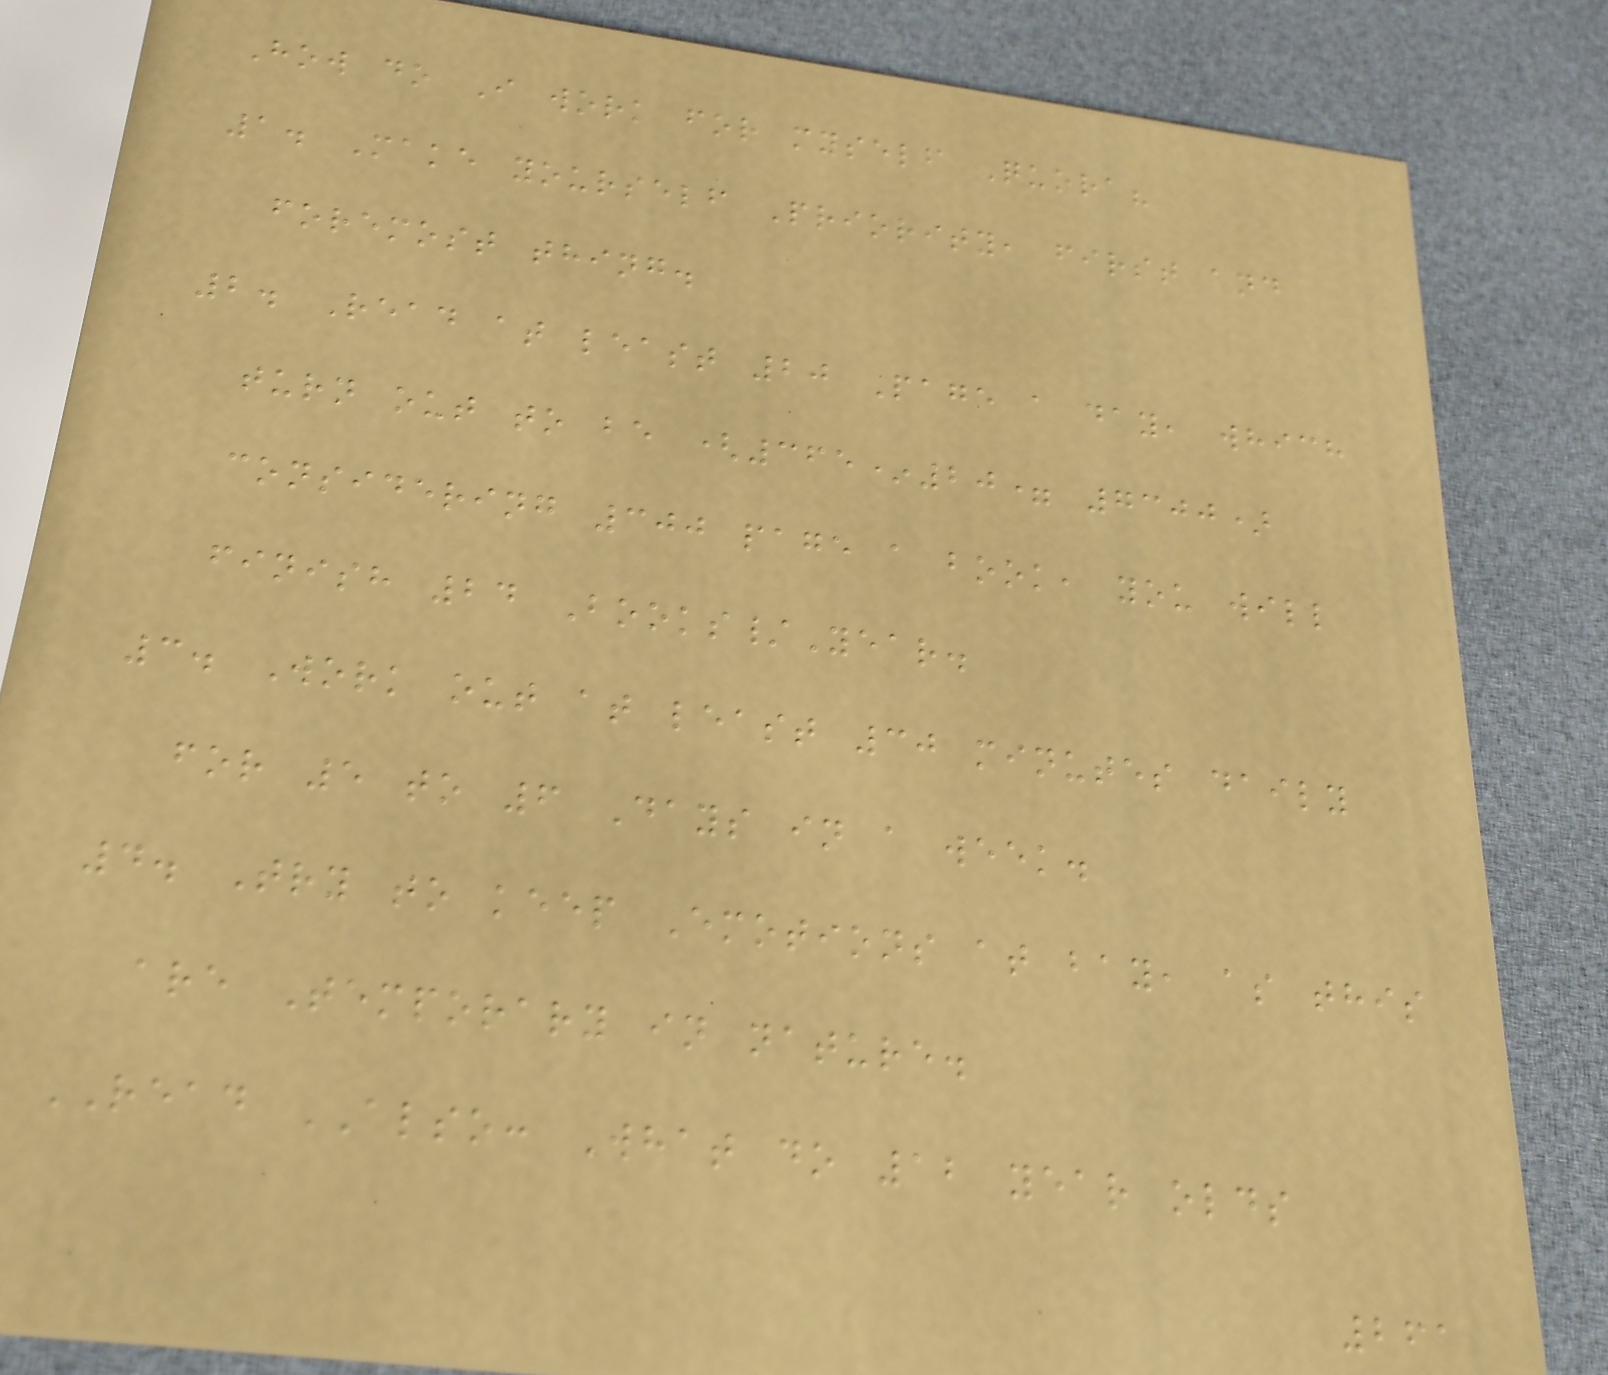How do I work for myself Quora?
1. Make yourself Priority, first and
foremost thing.
2. Read at least 20 Page a day, which
turn out to be (365*20= 7300)
considering 300 page a book, you will
finish 24 Books/Year.
3. Work out at least 30 minutes daily
for 5 to 6 Days in a week.
4. Try to keep Emotions at bay, as this
are Temporary in nature.
READ ALSO: What do 12 year olds
261
